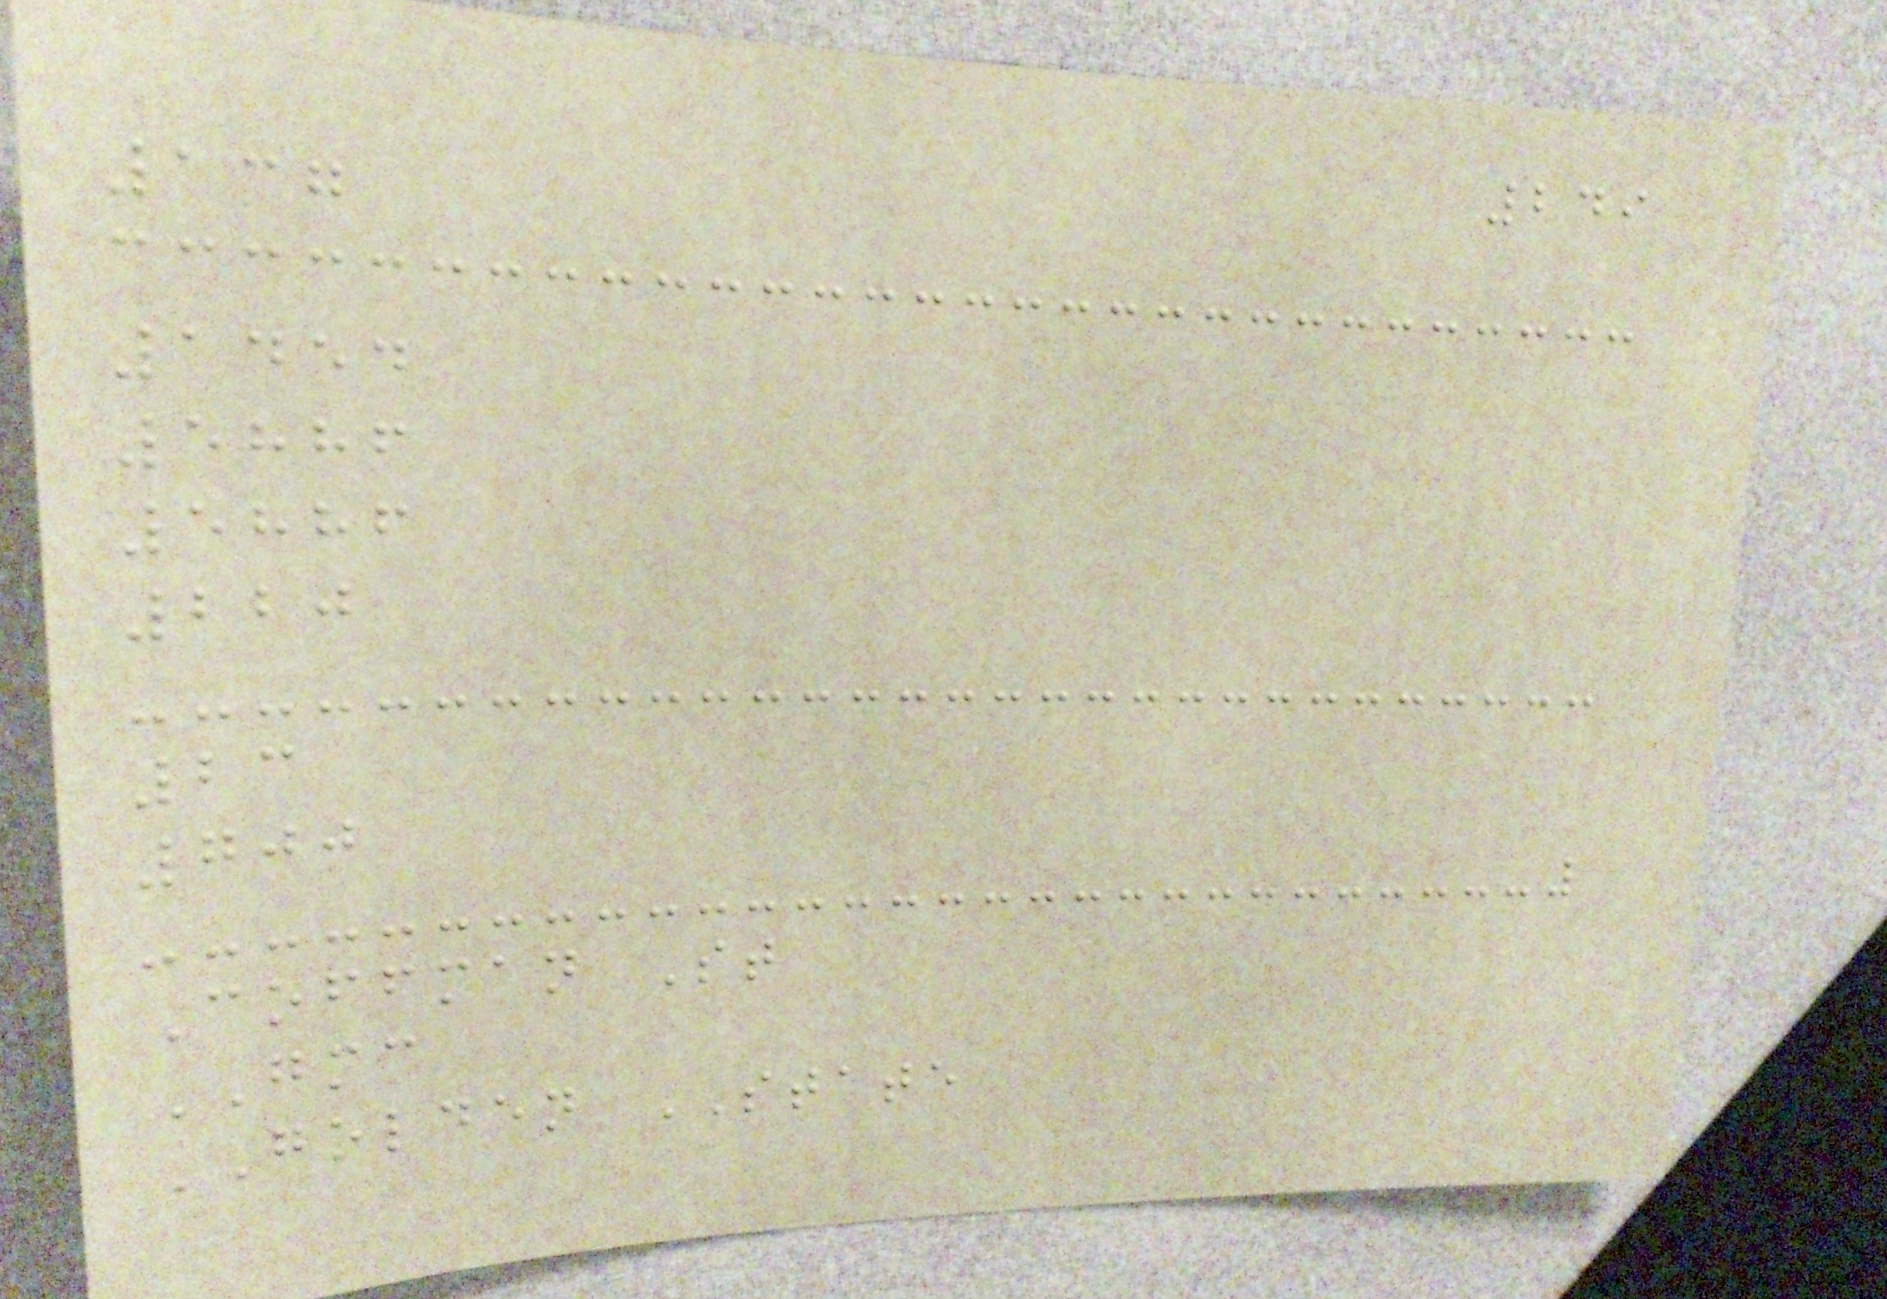249
137
1454
5886
5886
220
23
700
Coffman St
GMC
GOLDEN STATE
